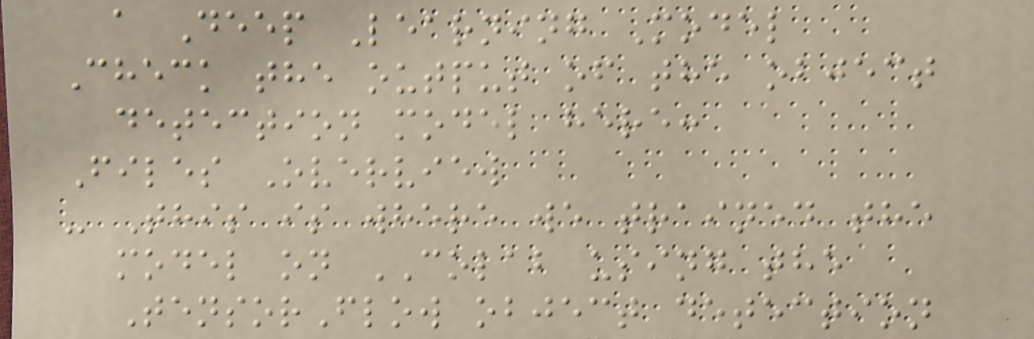a Deep Learning Model
Check the output of the object
detection model here:
Files Overview
- This is where we trained the
model on COLAB using the
TensorFlow object detection
